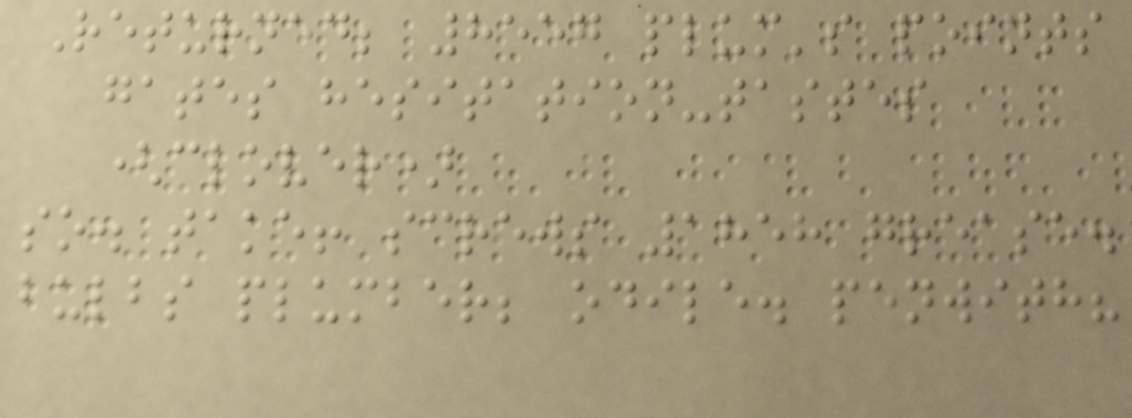Returned; 8557 plum's points
gates hesitation-tastes
(clover)
so. take! screws 1858 grease.
bulbs plumber; odile. penwith?
